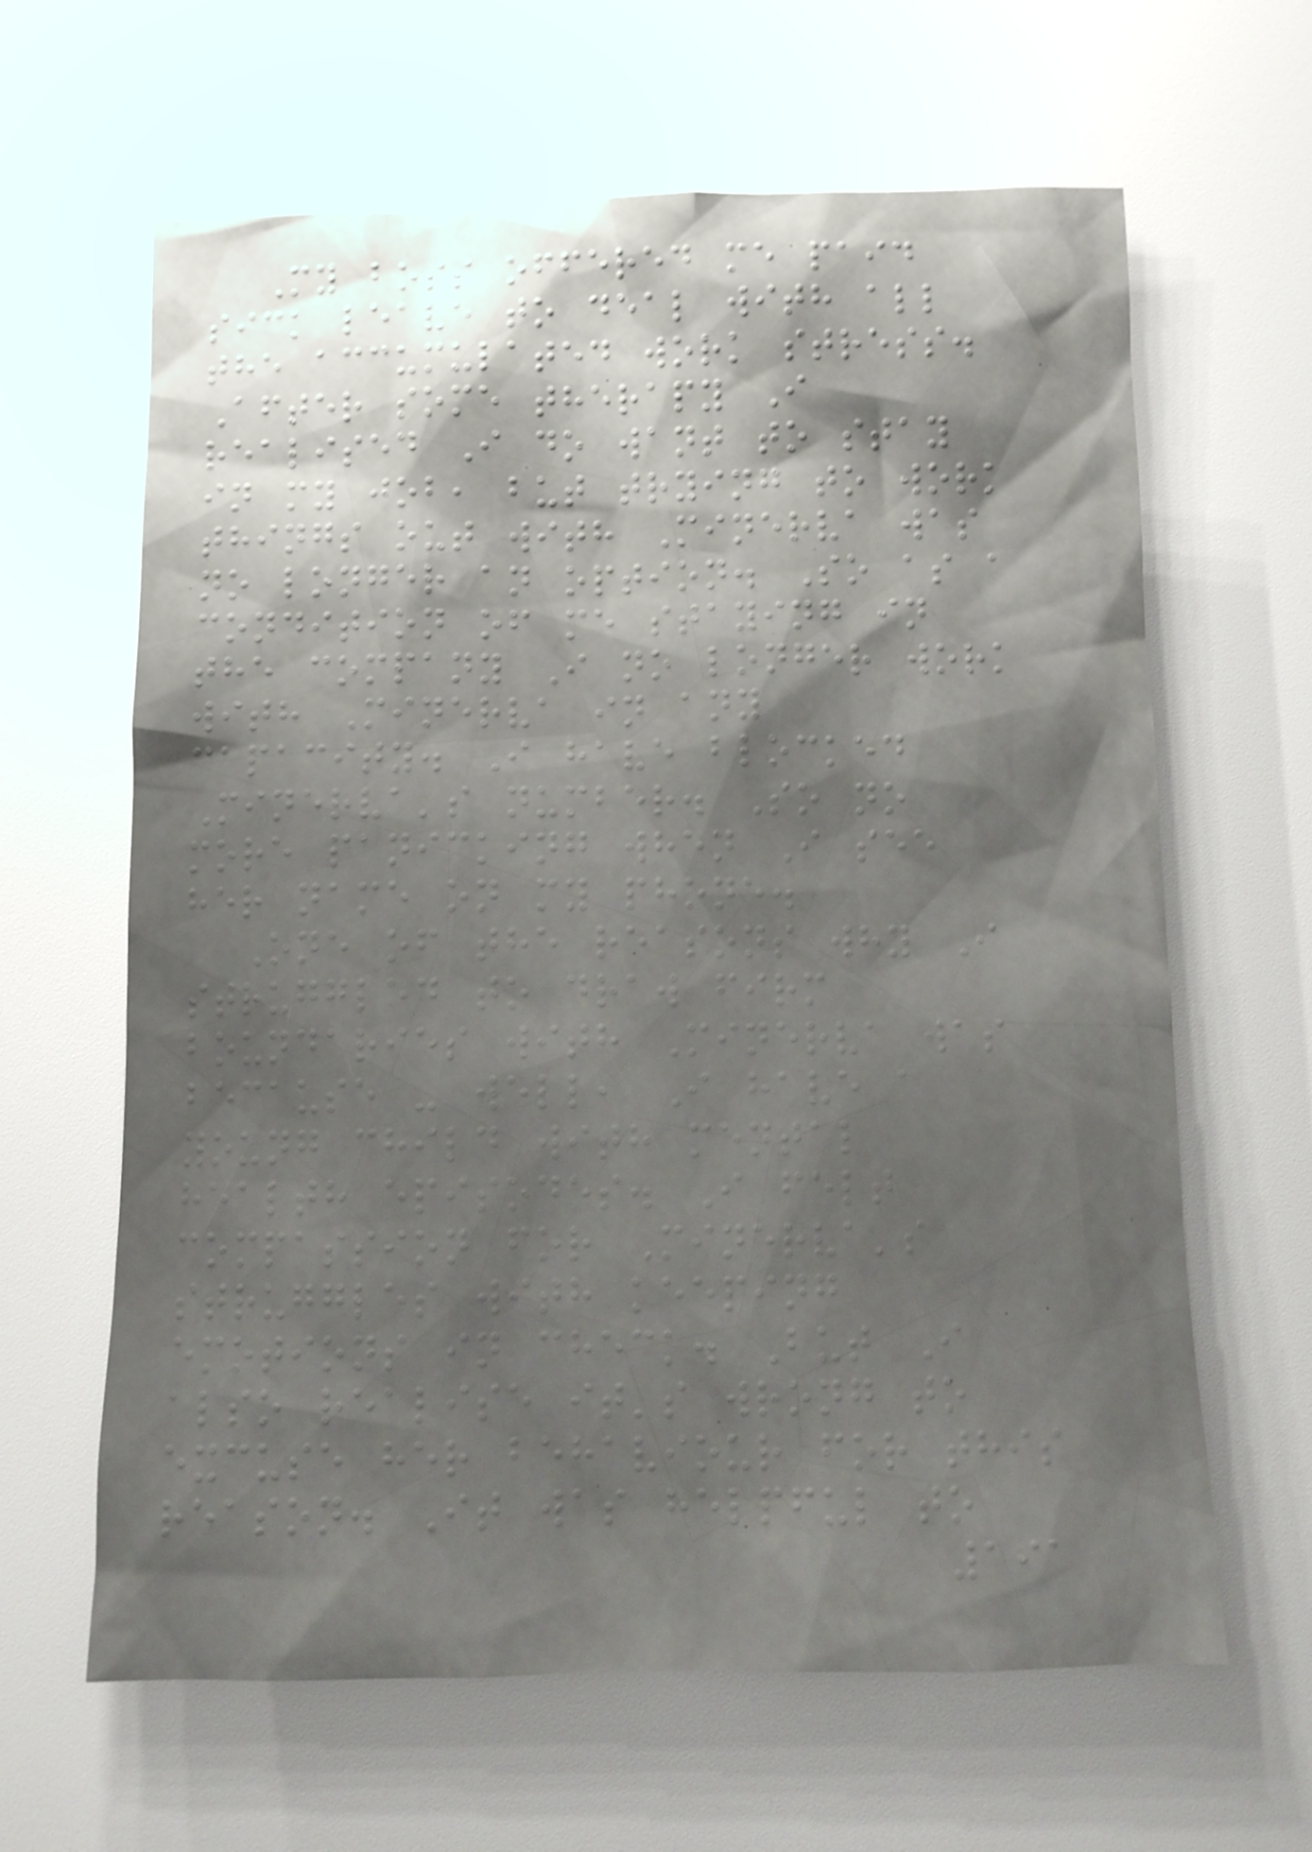My boss offered me paid
sick leave to deal with all
the accumulated work stress.
After some therapy I
realised I do want to stay
in my job, but trying to work
things out with Minerva was
no longer an option. So as a
condition of me staying in
the company I no longer work
with Minerva in any
capacity. I have blocked
Minerva's number. So no
more panicking when I see
her name on my phone.
One of the reasons why I
struggled to draw firm
boundaries with Minerva was
because - well, I have a
young child with mental
health episodes. I felt
compassion for Minerva's
struggles with keeping
emotions in check. But I
also realise it's wrong to
excuse her behaviour for this
reason. It was helpful to
191
